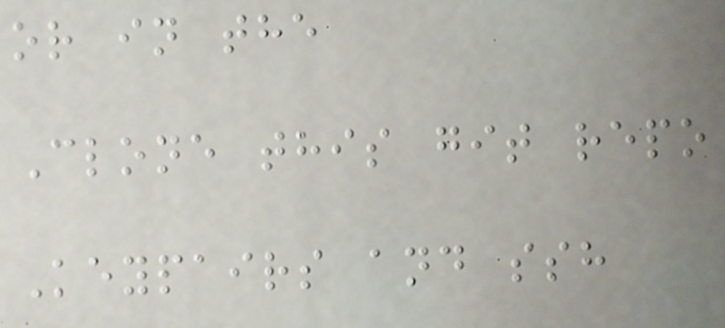or in the
Clone this git repo
Keypairs and ssh
